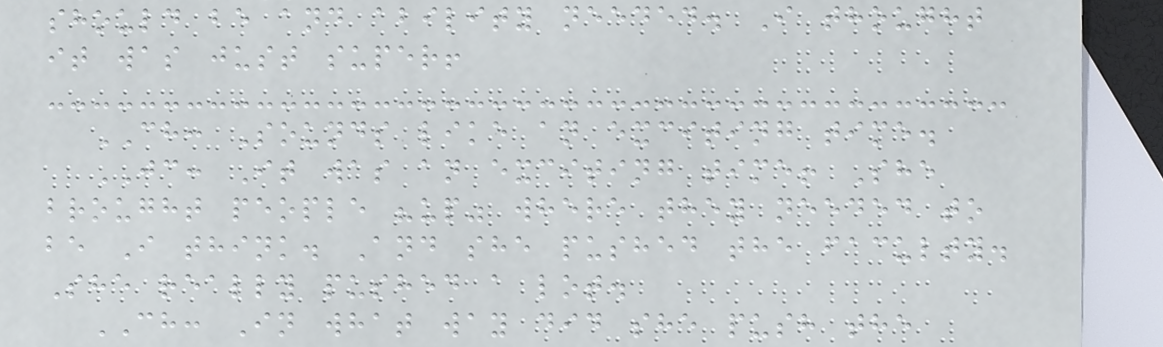should be and ability needed. I thought
it was just super!
CH: Sounds like an exciting time.
JC: It was an exciting time! She
brought people "up" where they needed to
be I think. And she pushed the faculty.
She really pushed a lot.
CH: In what way did she push the
